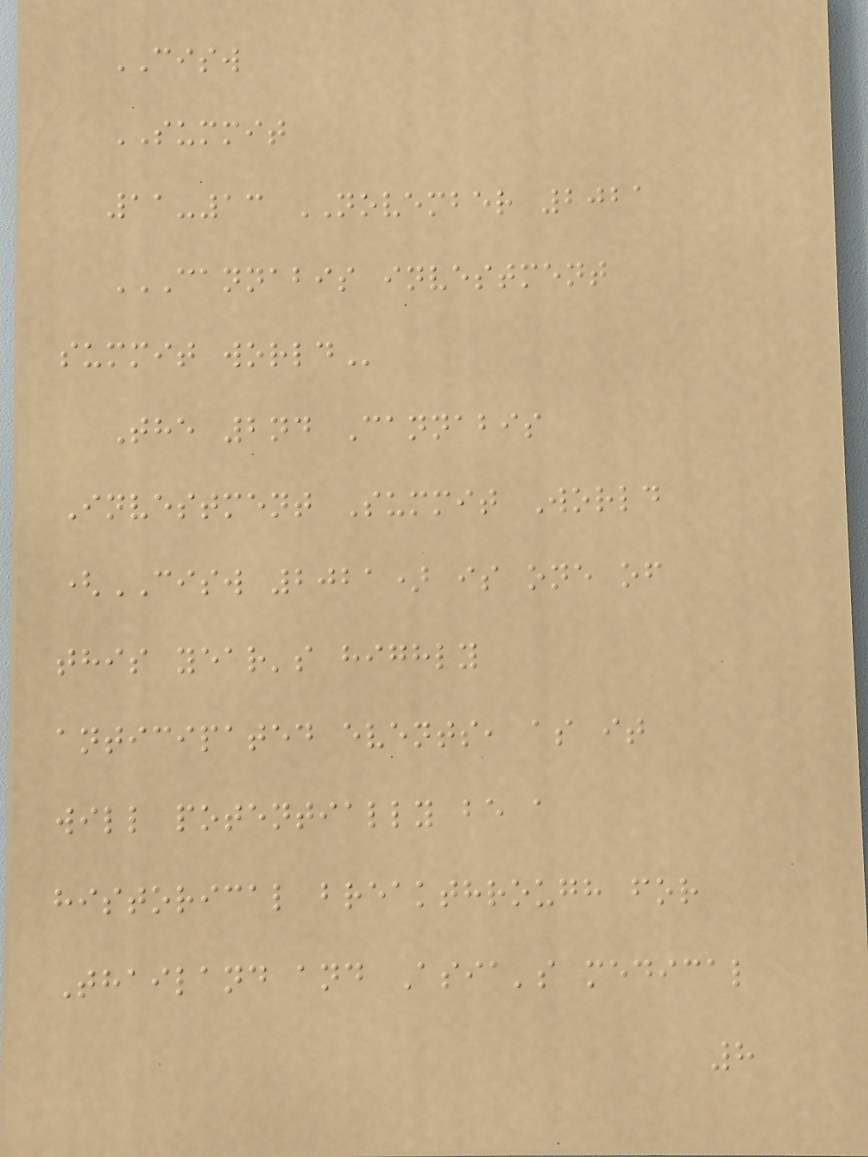CISW
SUMMIT
11-13 NOVEMBER 2021
CANNABIS INVESTMENT
SUMMIT WORLD
The 2nd Cannabis
Investment Summit World
(CISW 2021) is one of
this year's highly
anticipated events, as it
will potentially be a
historical breakthrough for
Thailand and Asia's medical
8
